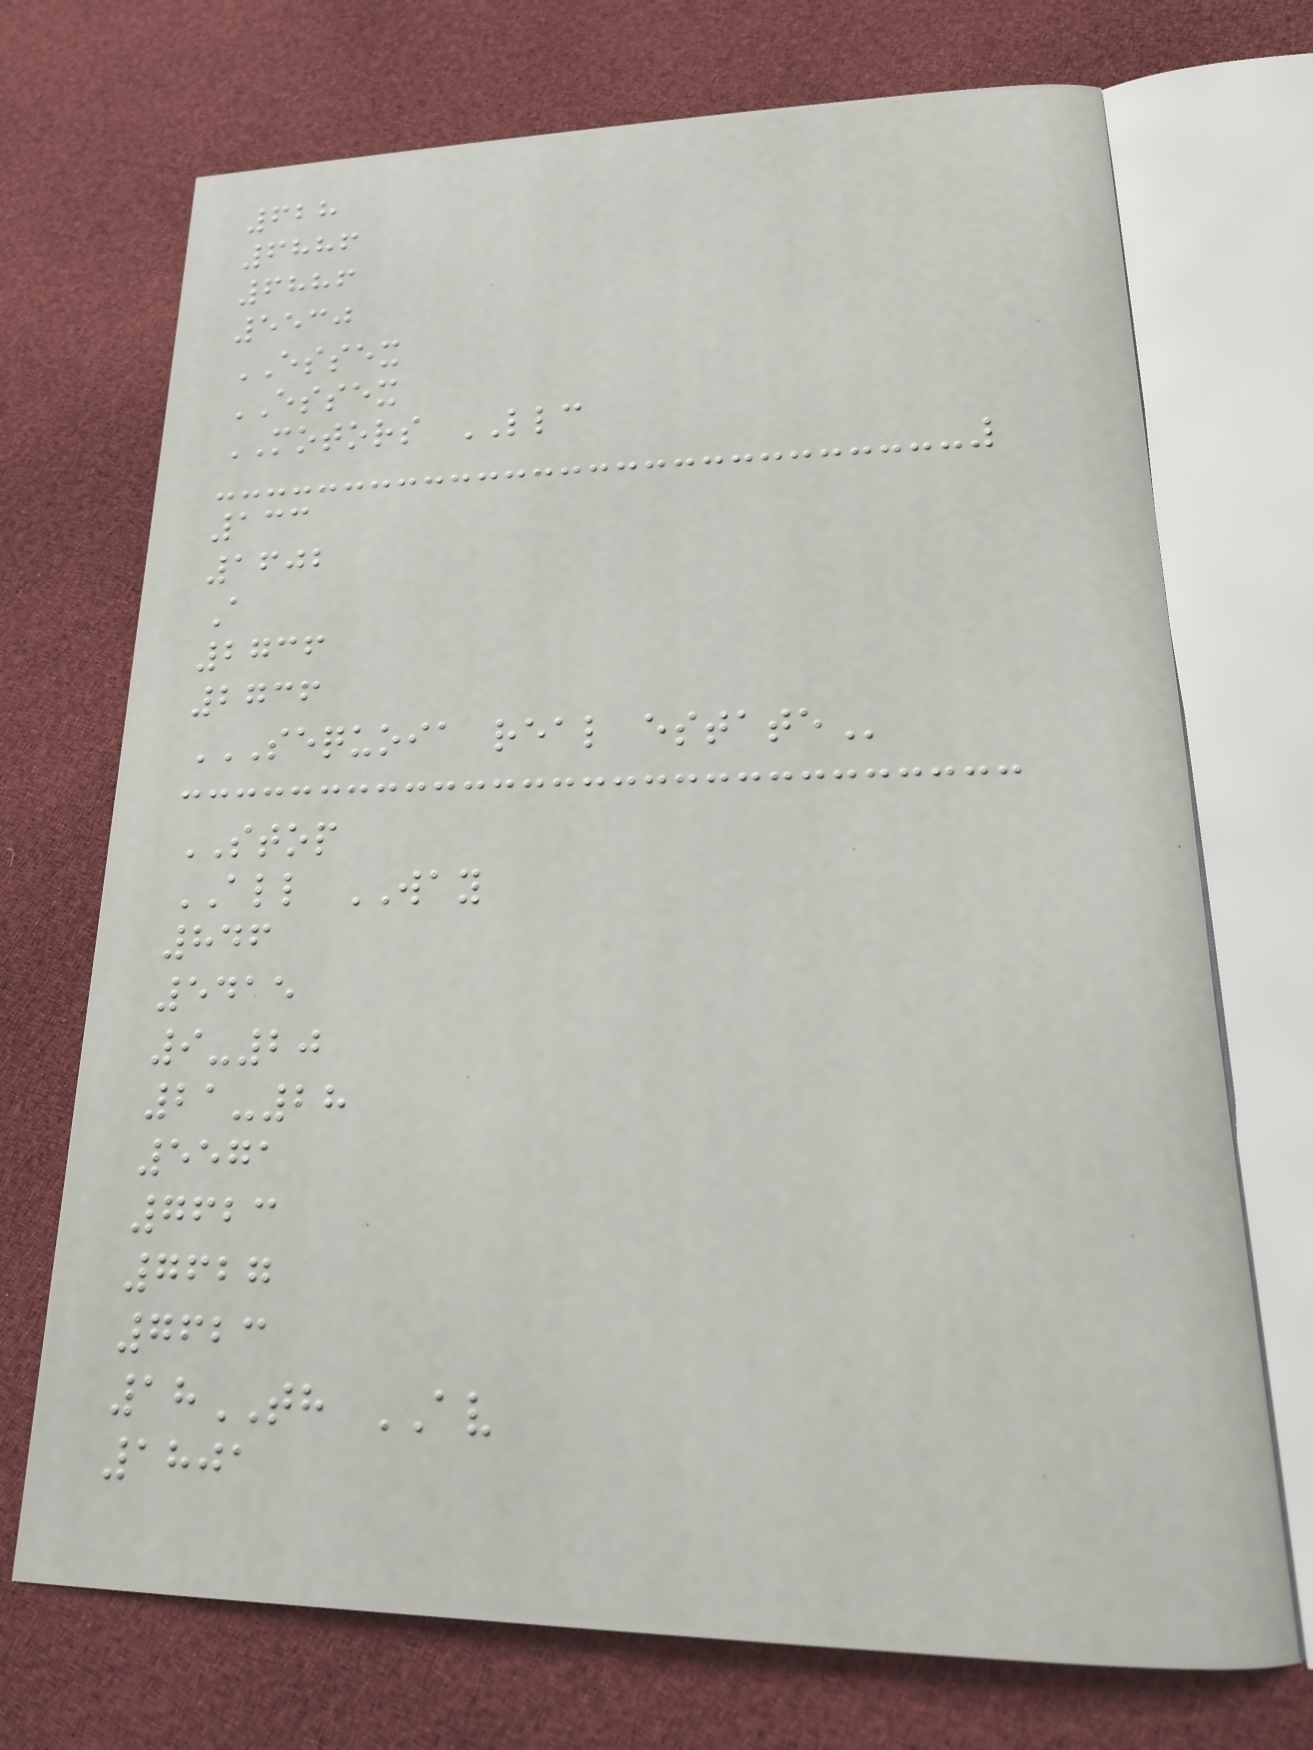628
6886
6886
5530
ESSEX
ESSEX
MOTORS LLC
133
1602
A
2736
2736
SEQUOIA REAL ESTATE
STOP
ALL WAY
846
5415
9-20
21-28
5571
7623
7627
7623
18TH AV
1801
